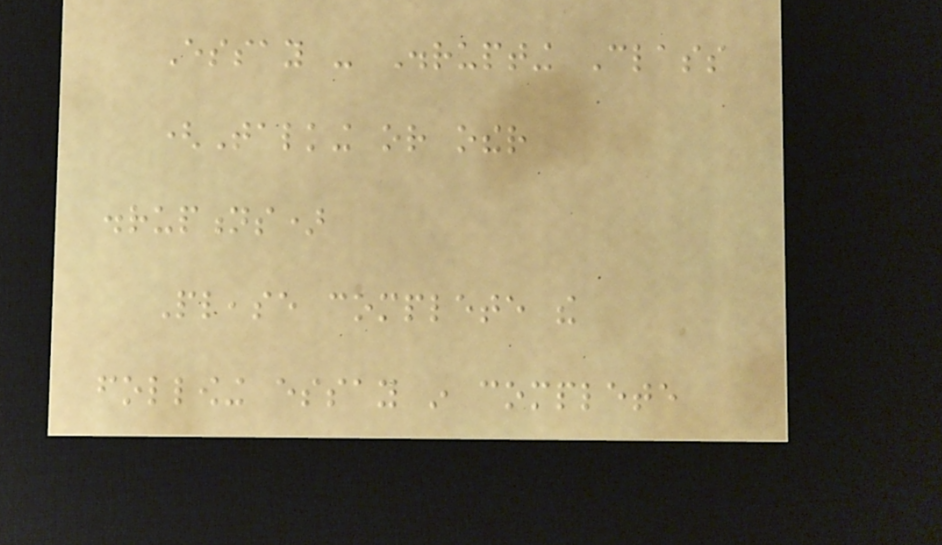Essay - Disrupting Class
(Talking or other
disruptions)
Please complete the
following essay in complete
